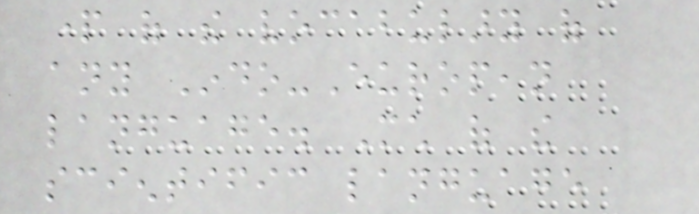part of the vocabulary of
any Indo-European
language. Much of the
scientific language
